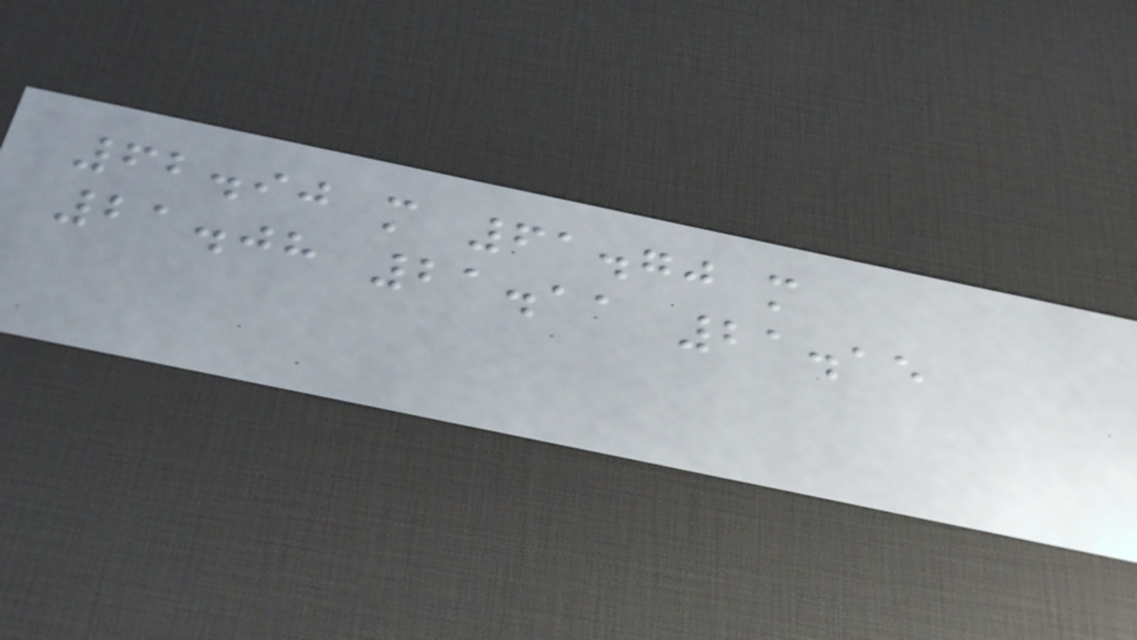62.90 m 61.70 m
21.08 21.11 21.15
